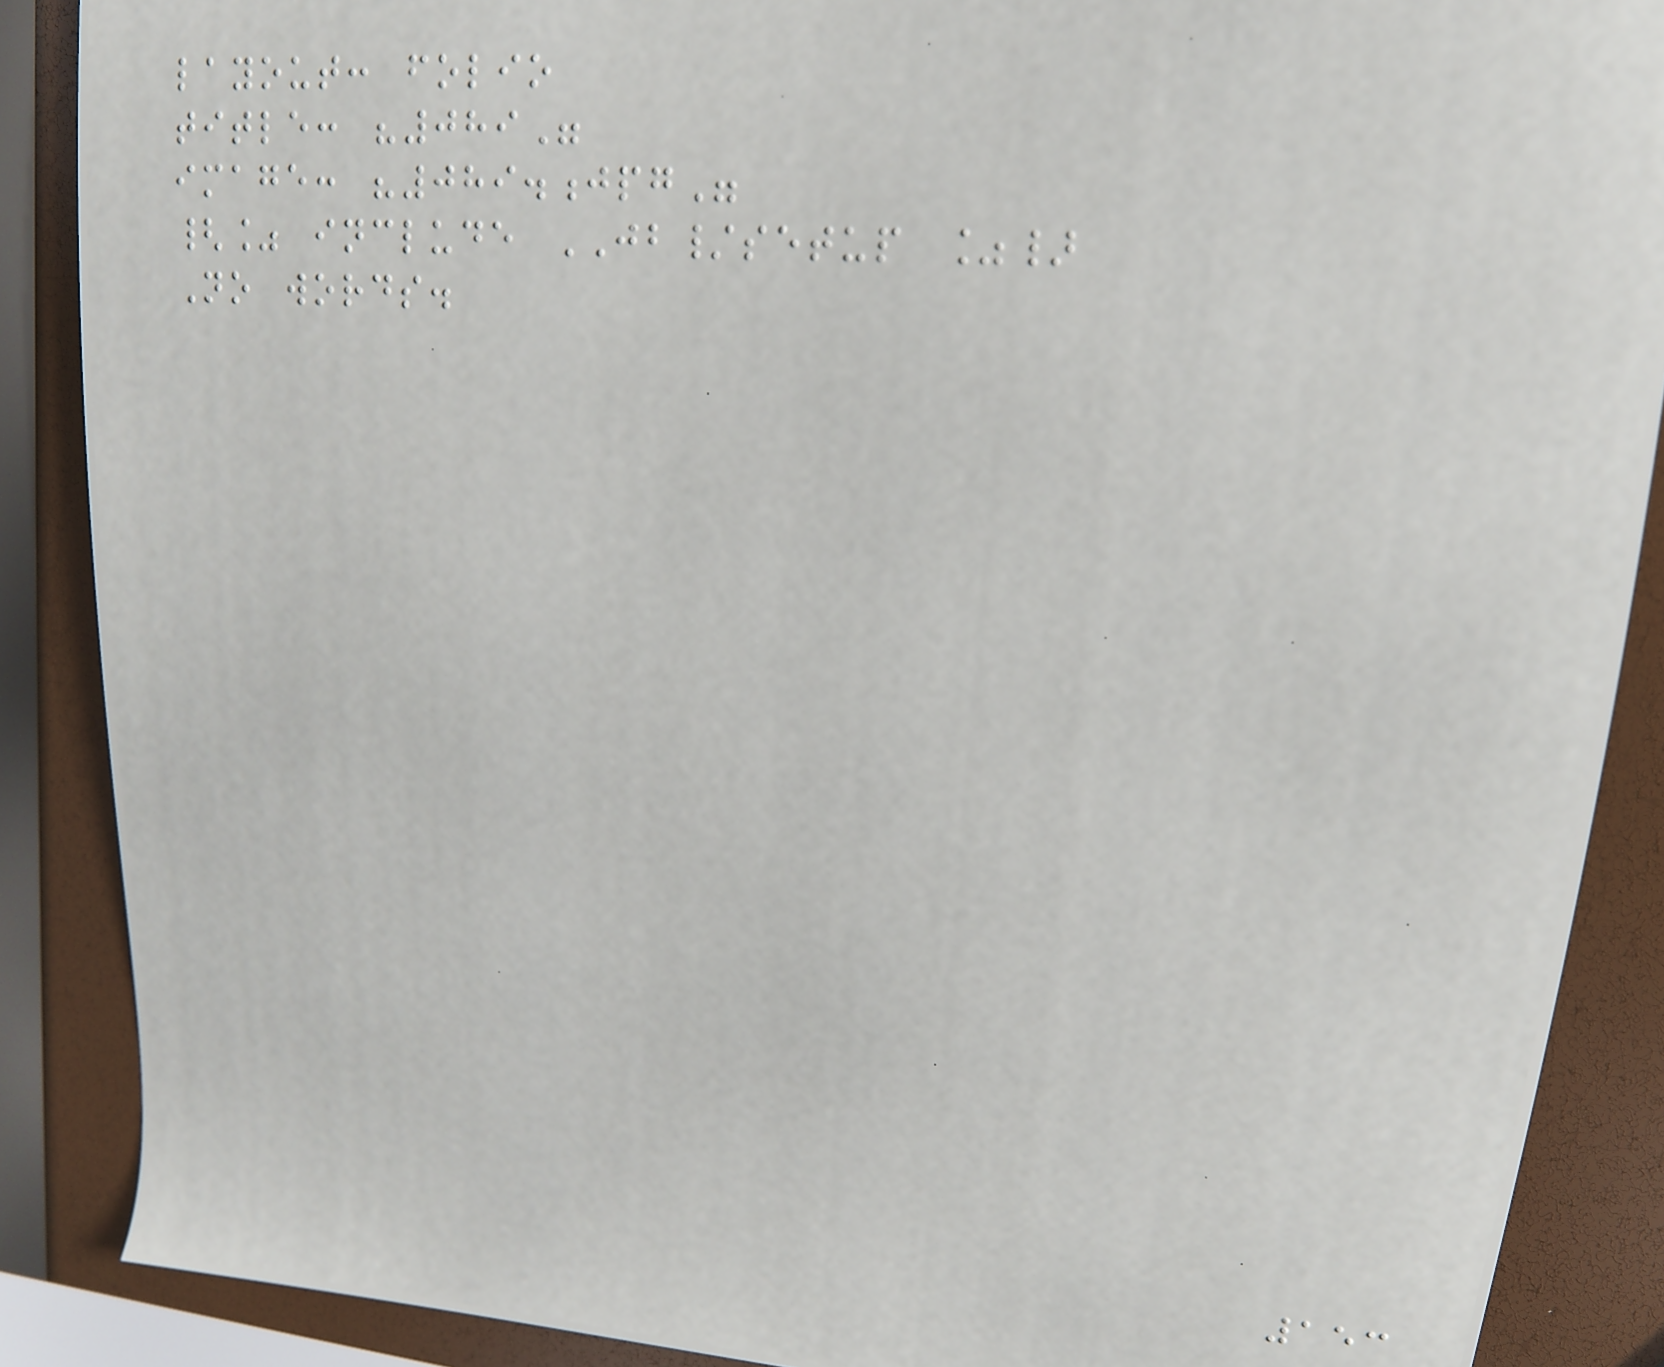layout: folio
title: "089"
image: "089.jpg"
{% include JB/setup %}
No words.
153
